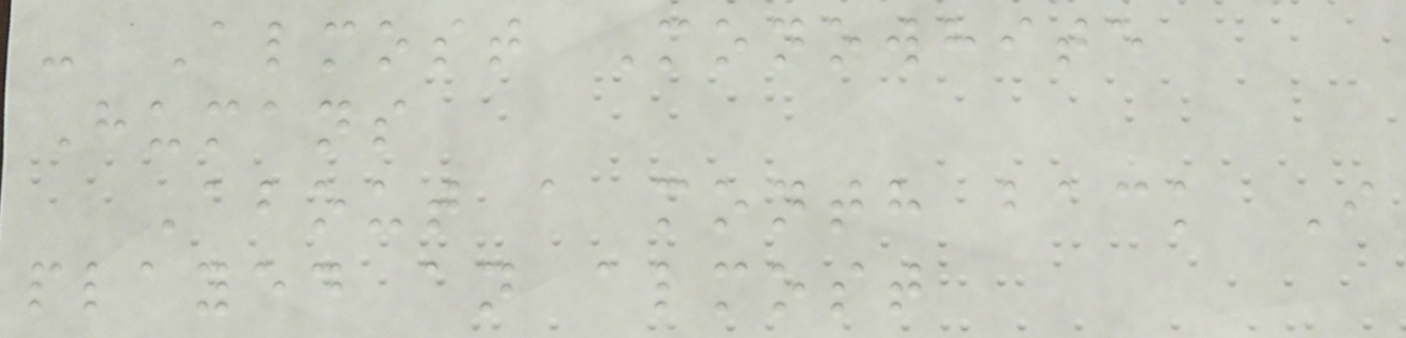- Almost Monowhite
Humans
About a month back I
played an almost
